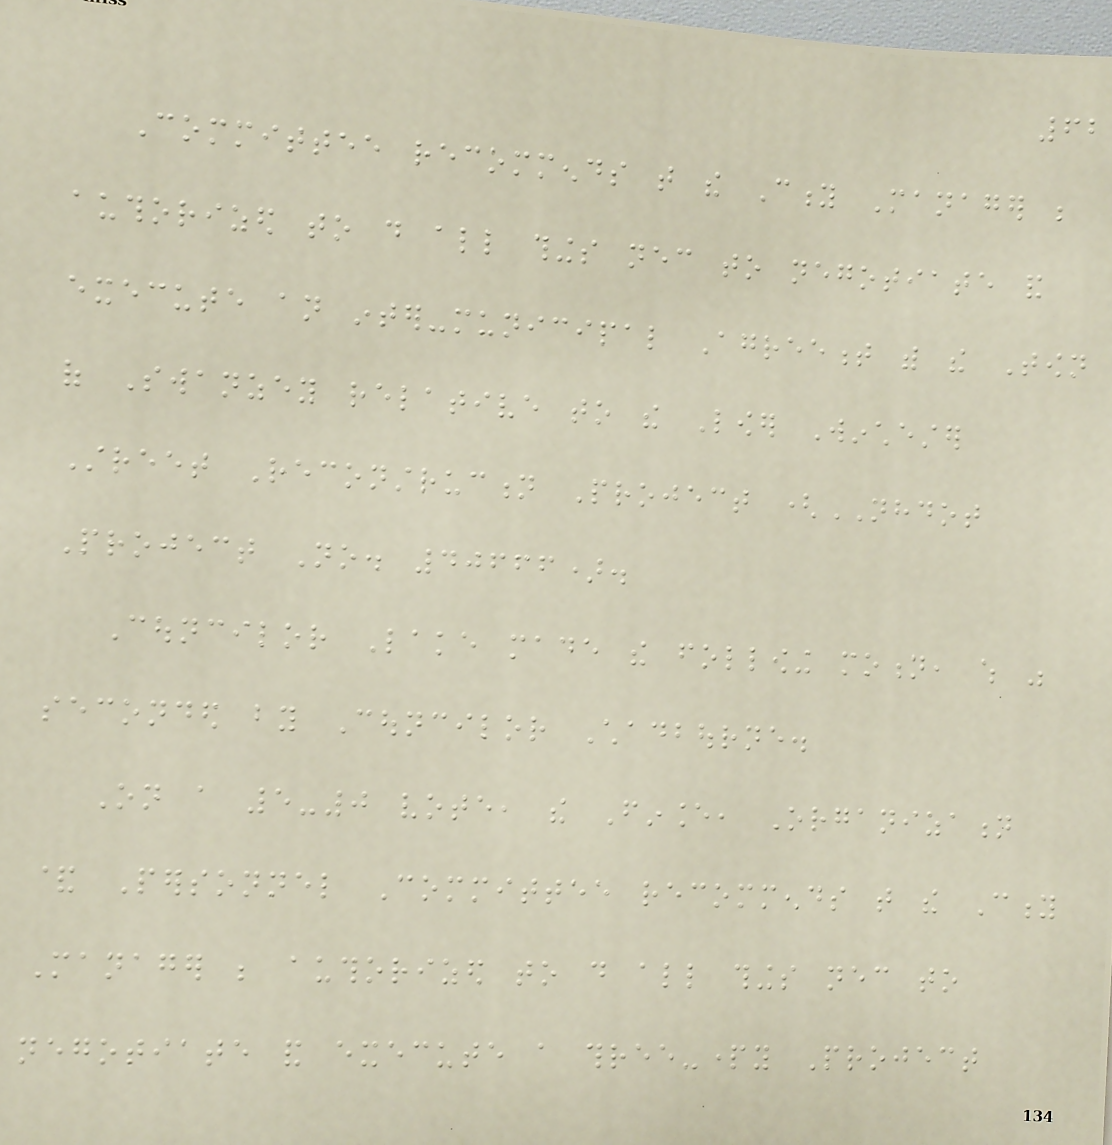62
Committee recommends that the City Manager be
authorized to do all things necessary to negotiate and
execute an inter-municipal Agreement with the Town
of Swanzey relative to the Lower Winchester
Street Reconstruction Project (NHDOT
Project No. 40666).
Councilor Lake made the following motion, which was
seconded by Councilor Chadbourne.
On a 5-0 vote, the Finance, Organization
& Personnel Committee recommends that the City
Manager be authorized to do all things necessary to
negotiate and execute a three-party Project
